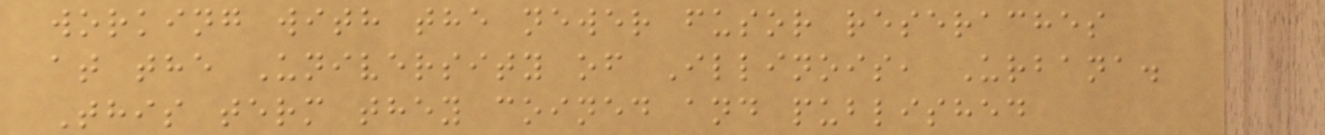working with the newer fusor reseraches
at the University of Illinois, Urbana.
This term they coined and published
